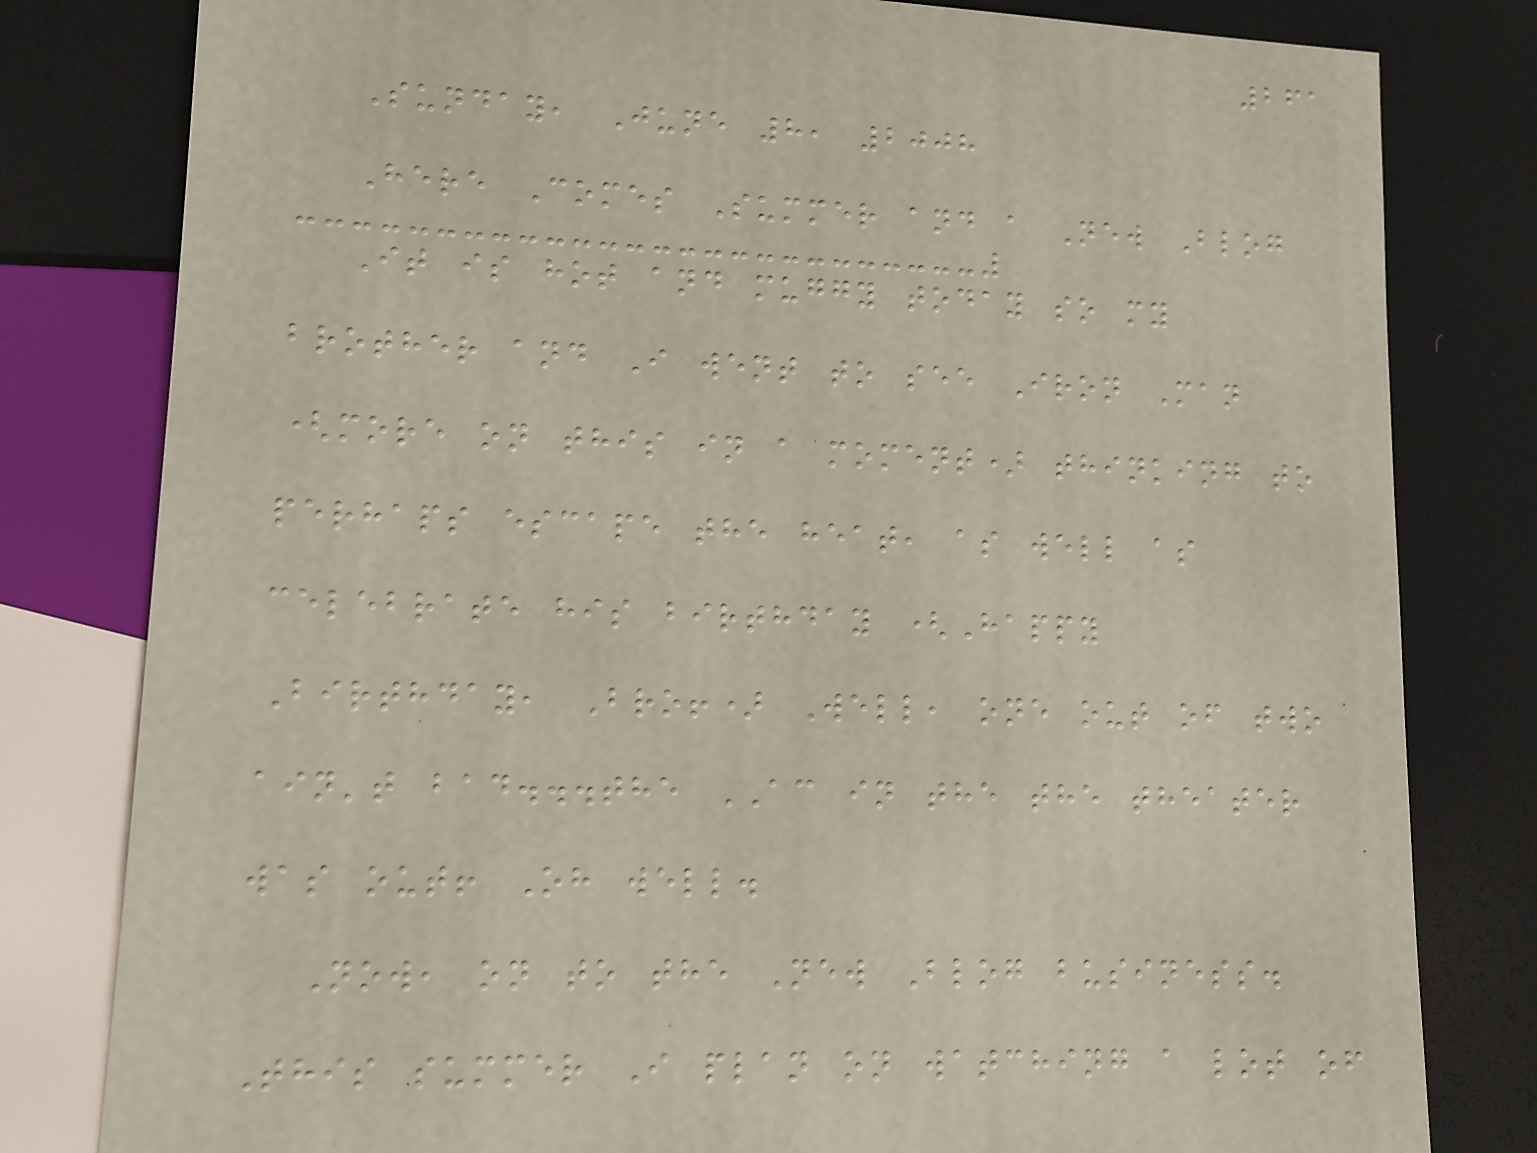261
Sunday, June 8, 2008
Here Comes Summer and a New Blog
It is hot and muggy today so my
brother and I went to see Iron Man
(more on this in a moment) thinking to
perhaps escape the heat, as well as
celebrate his birthday (Happy
Birthday, Bro!) Well, one out of two
ain't bad...the AC in the the theater
was out! Oh well.
Now, on to the New Blog business.
This summer I plan on watching a lot of
